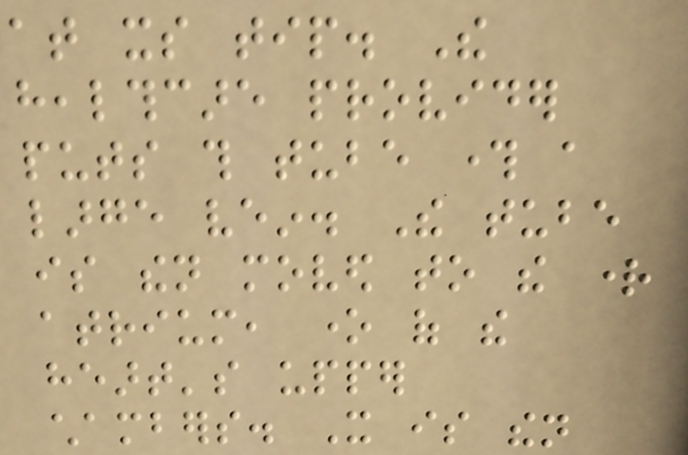at its tip. The
healthcare provider
puts this tube through a
large vein. The tube
is then moved to the right
atrium, one of the
heart's upper
chambers. It is then
